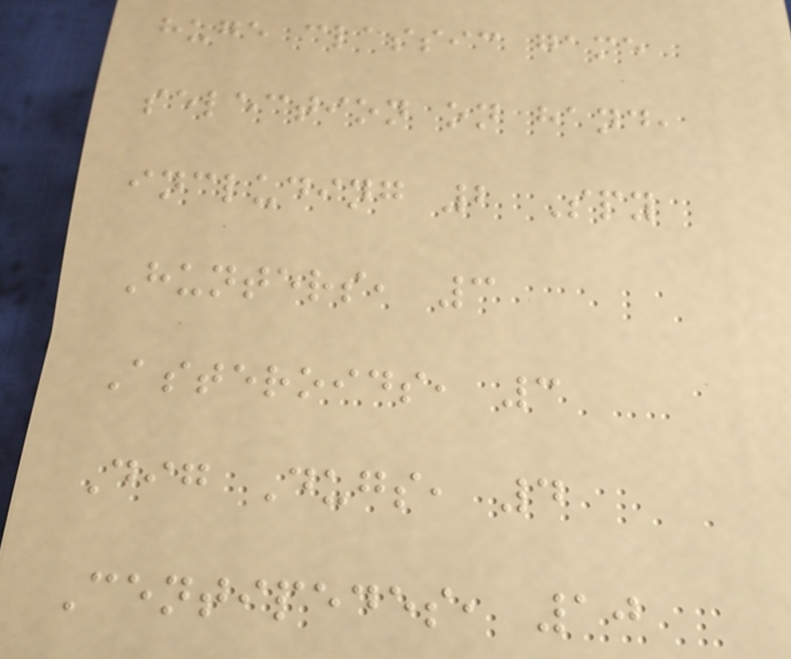huge classic game
selection on hand,
including 2 Spy
Hunters, 3
Asteroids, 3
Dig Dugs, 4
Centipedes, 10
